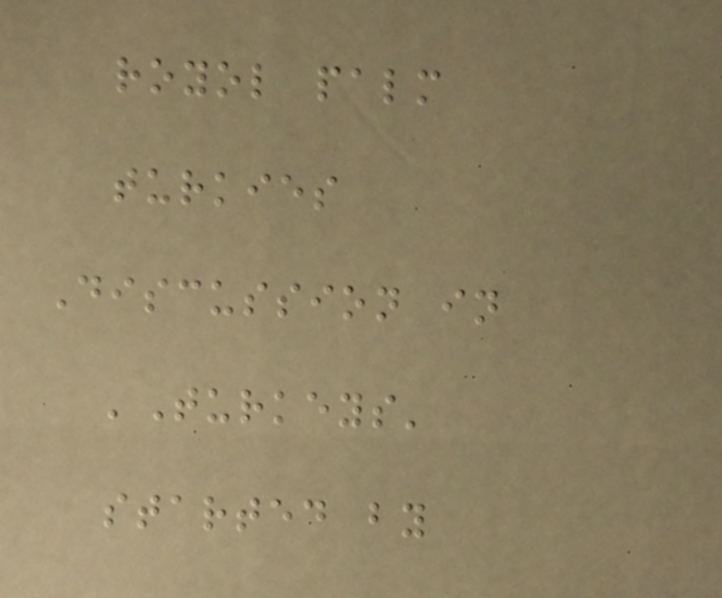royol palm
turkies
Discussion in
'Turkeys'
started by
